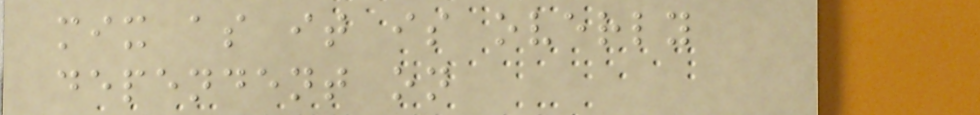mix as it is overly
dependent on
